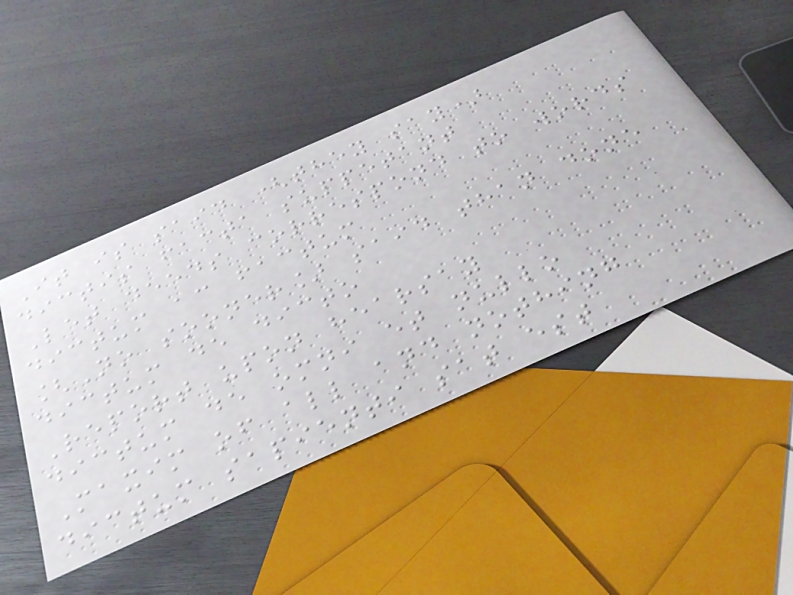It is said (they say)
dictis facta suppetant
Let deeds correspond to words
dictum ac factum
[No sooner] said than done
dictum de dicto
Report upon hearsay
dictum de omni et nullo
Maxim of all and nothing
dictum sapienti sat est
